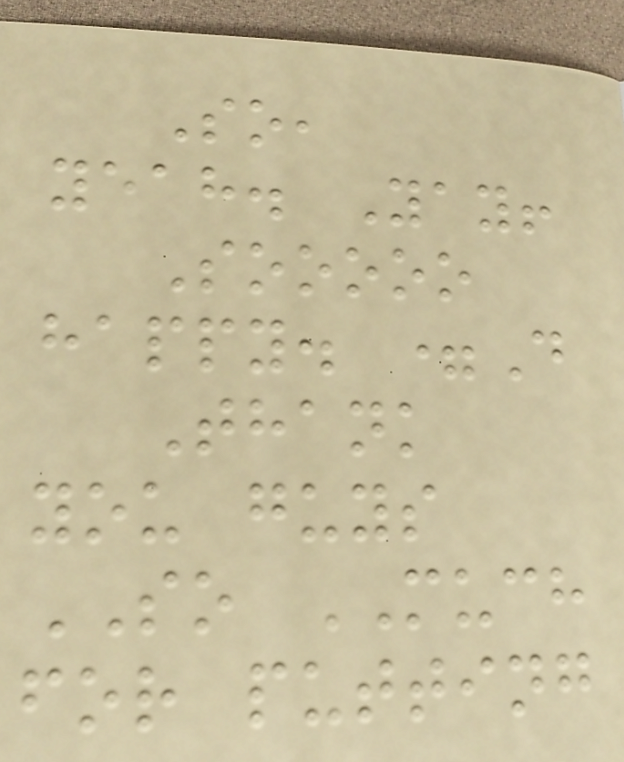So,
yeah. Yay!
Sooooo
happy. =D
Thank
you guys
SO MUCH
for putting
